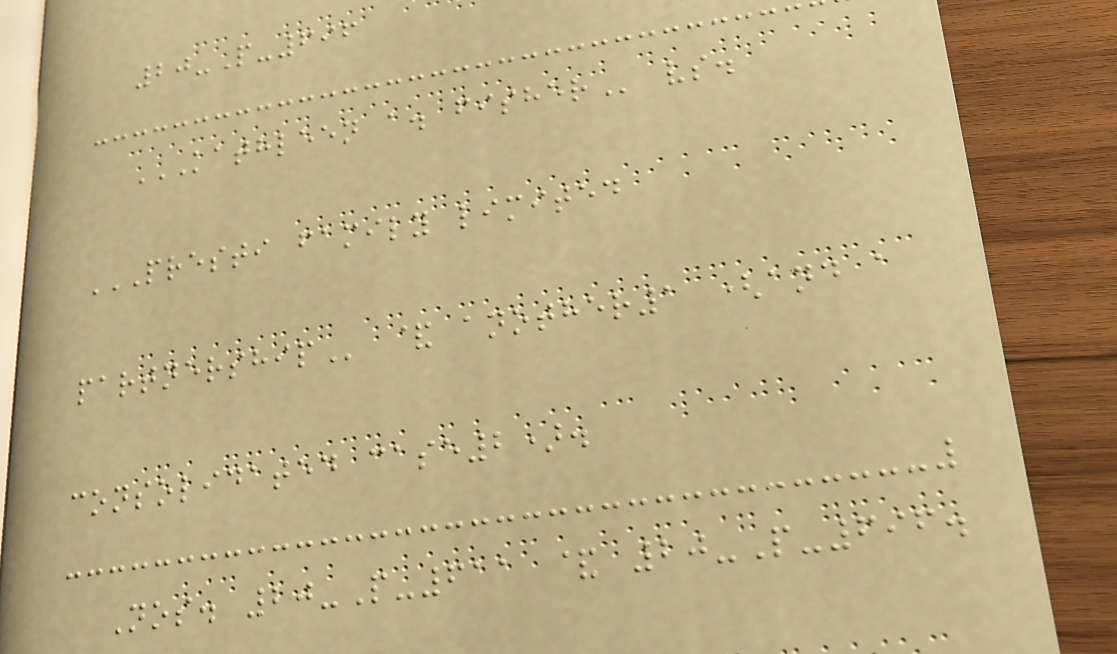20-P-696
KATHLEEN A. FISHER vs.
PRESTI FAMILY LIMITED
PARTNERSHIP & another1 (and a
consolidated case2).
Nos. 20-P-611 & 20-P-696.
